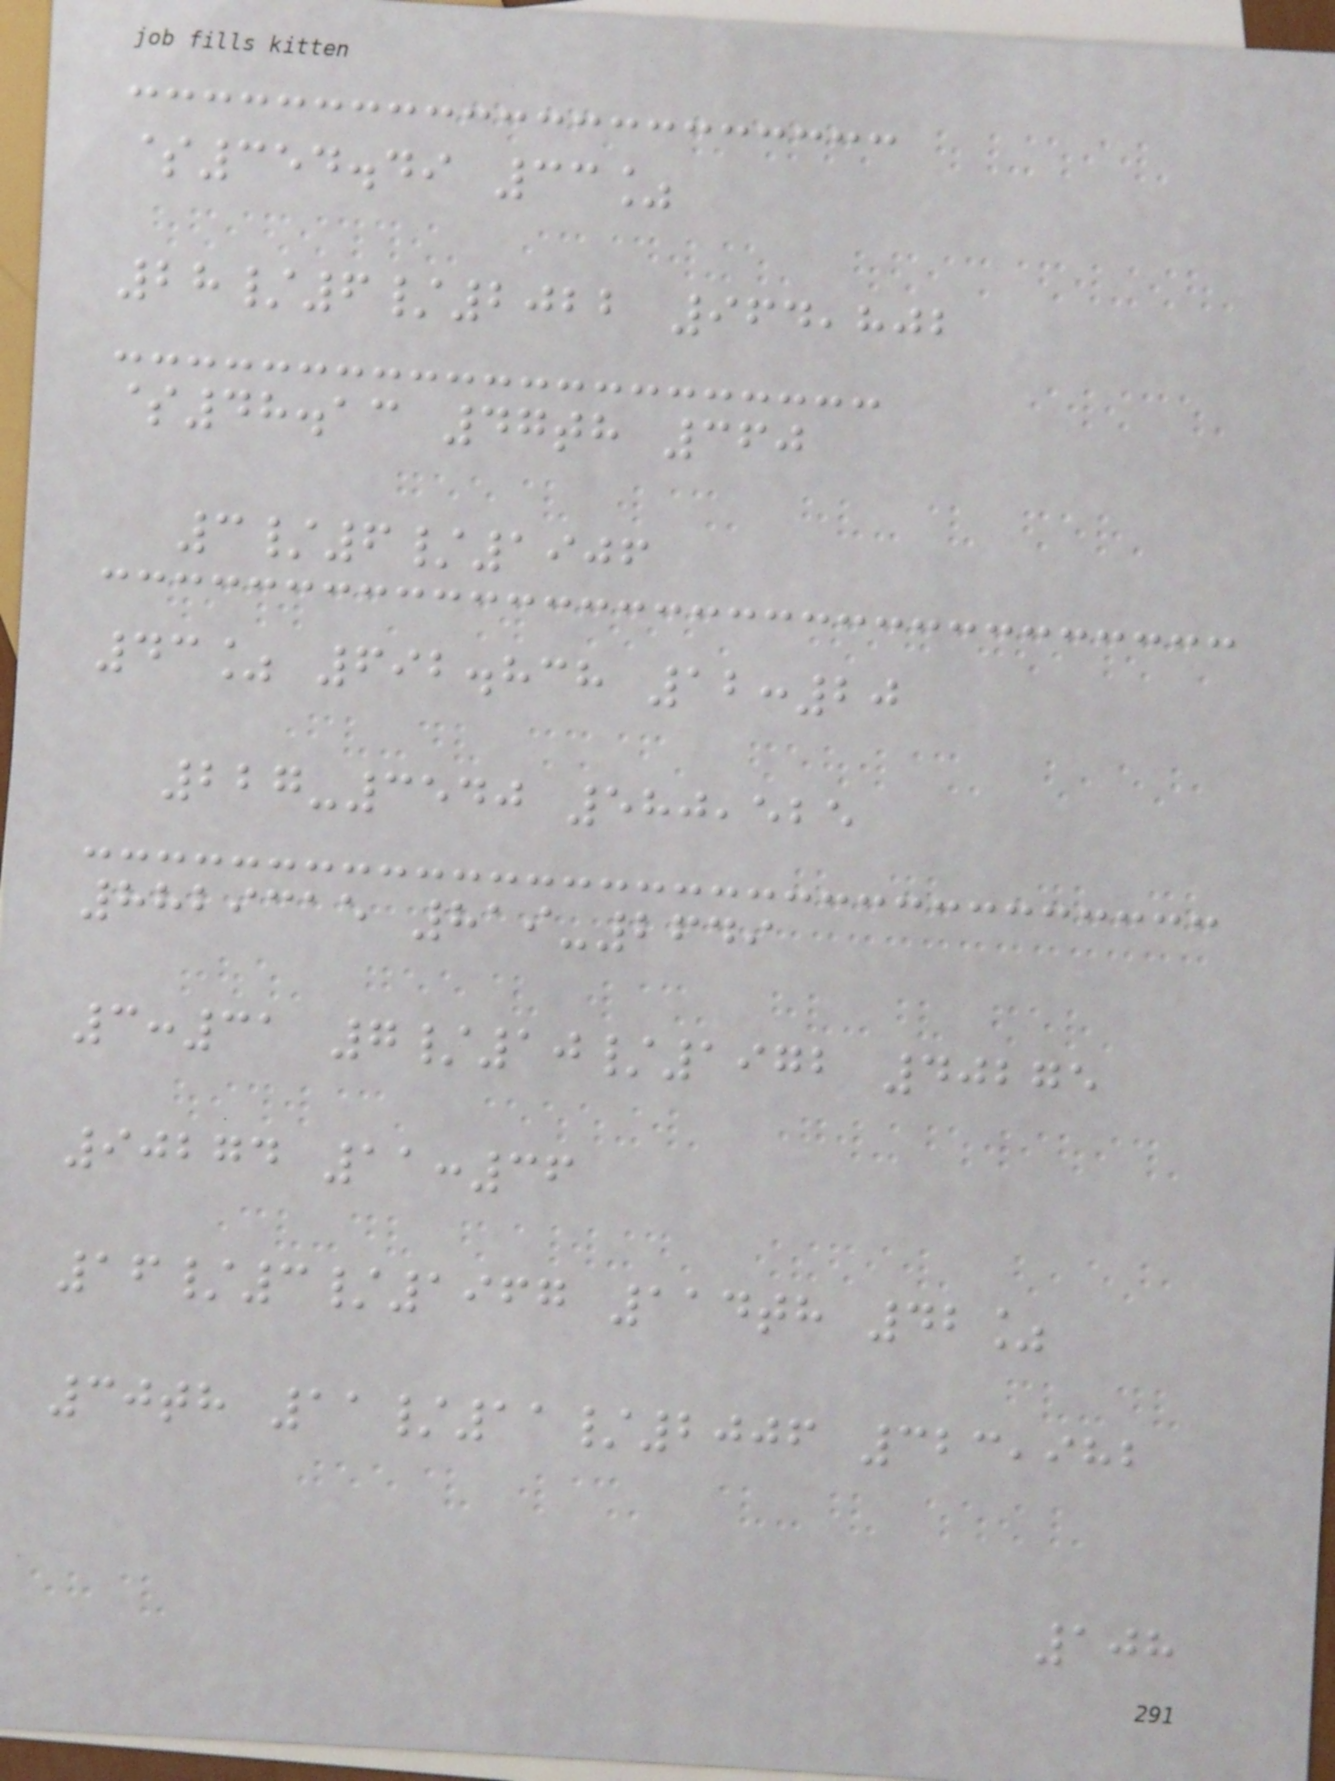$354.49 33%
28/6/2022 964,802
$48.13 47th 360
3/6/1906
43% 692.838 12:20
227-3540 580,525
8829315 819-2649
3:31 7/10/1972 40275
90274 11:36
16/3/1967 114th 42%
30th 11/11/2006 323,982
108
